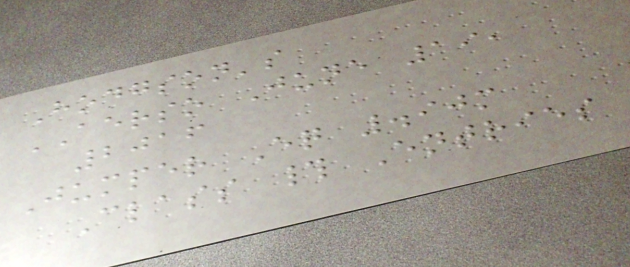Hodgson's
AERSO June 19,
2016
Jumper Eq .90m
Class # Entries
